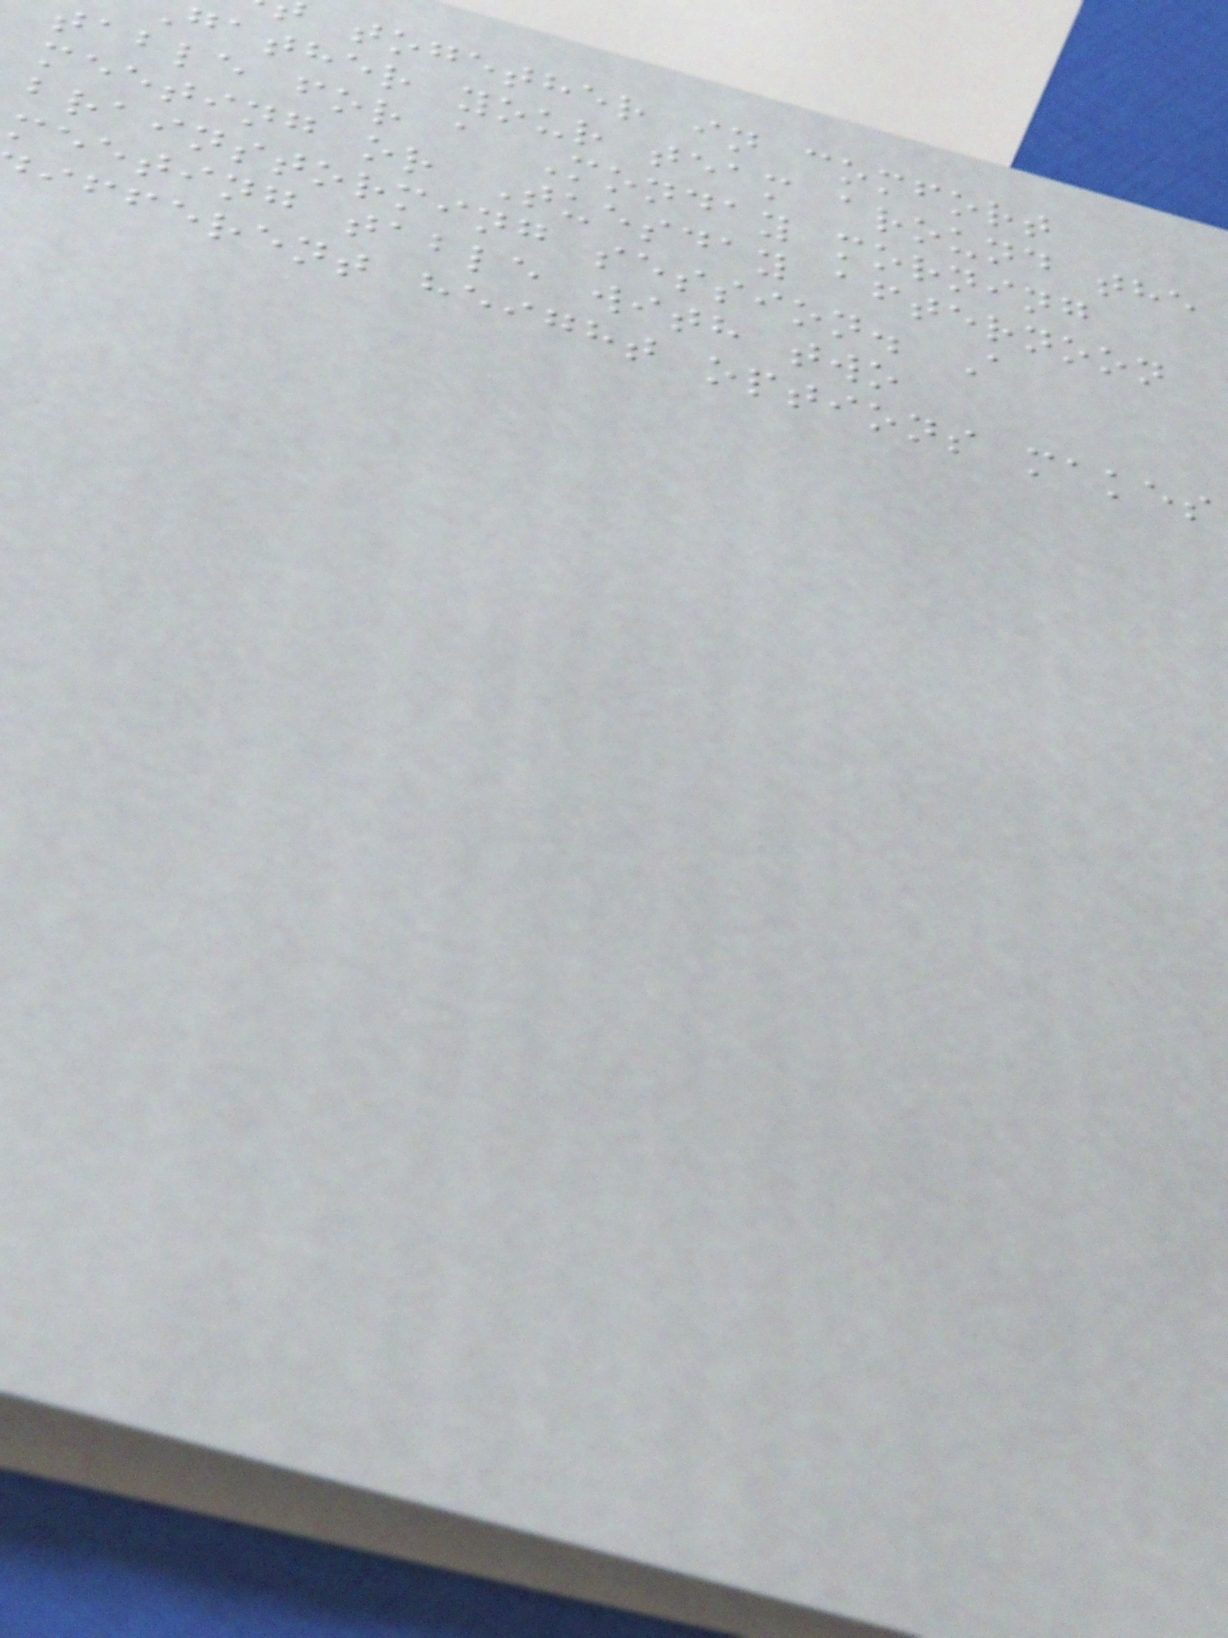together in comfort
gather your team around the
table for a Monday morning
meeting or Tuesday afternoon
brainstorming session. A
meeting table with two
ifferent height options makes
